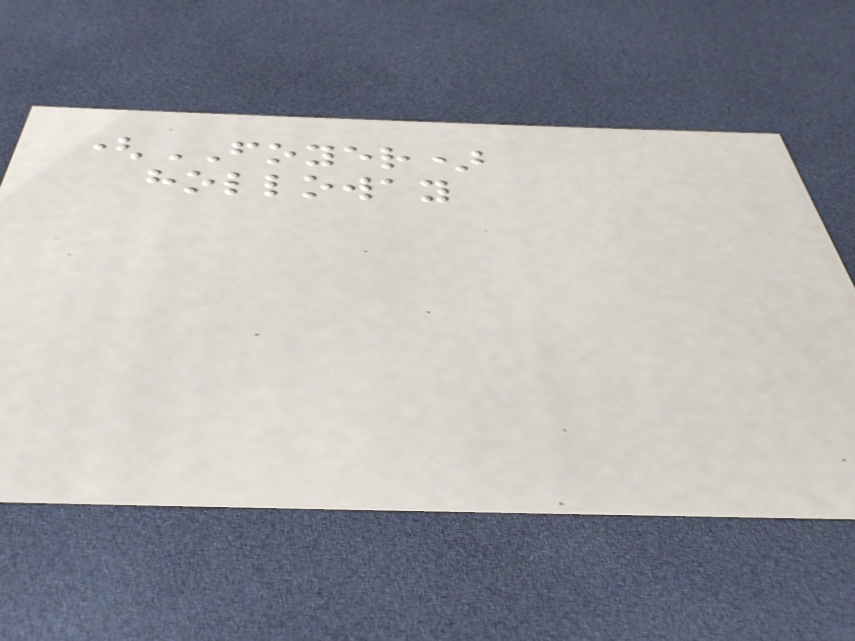(FOYER)
holloway
